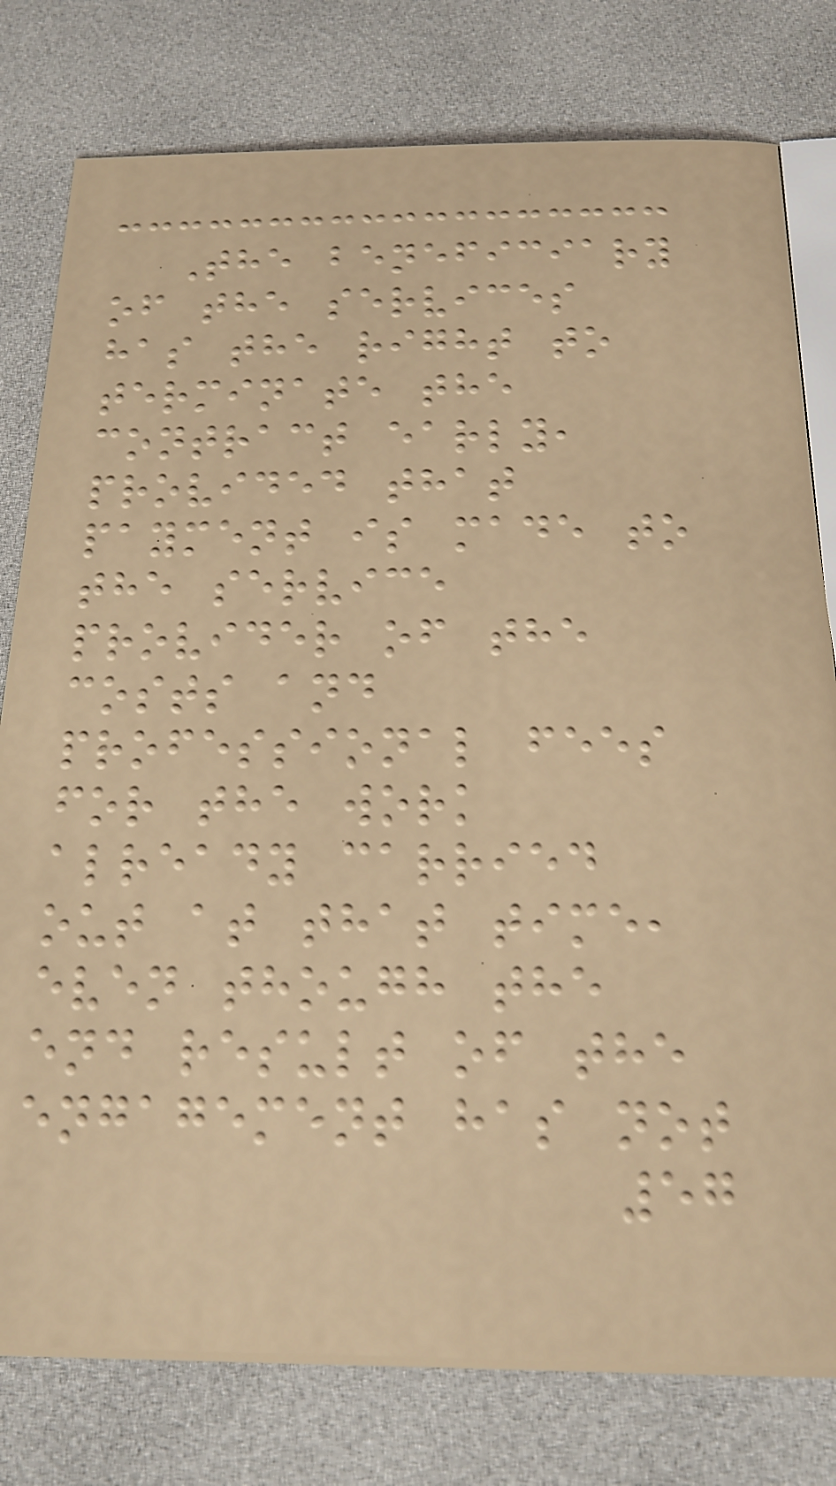The beneficiary
of the services
has the right to
terminate the
contract early,
provided that
payment is made to
the service
provider of the
costs and
professional fees
for the work
already carried
out at that time,
even though the
end result of the
engagement has not
57
